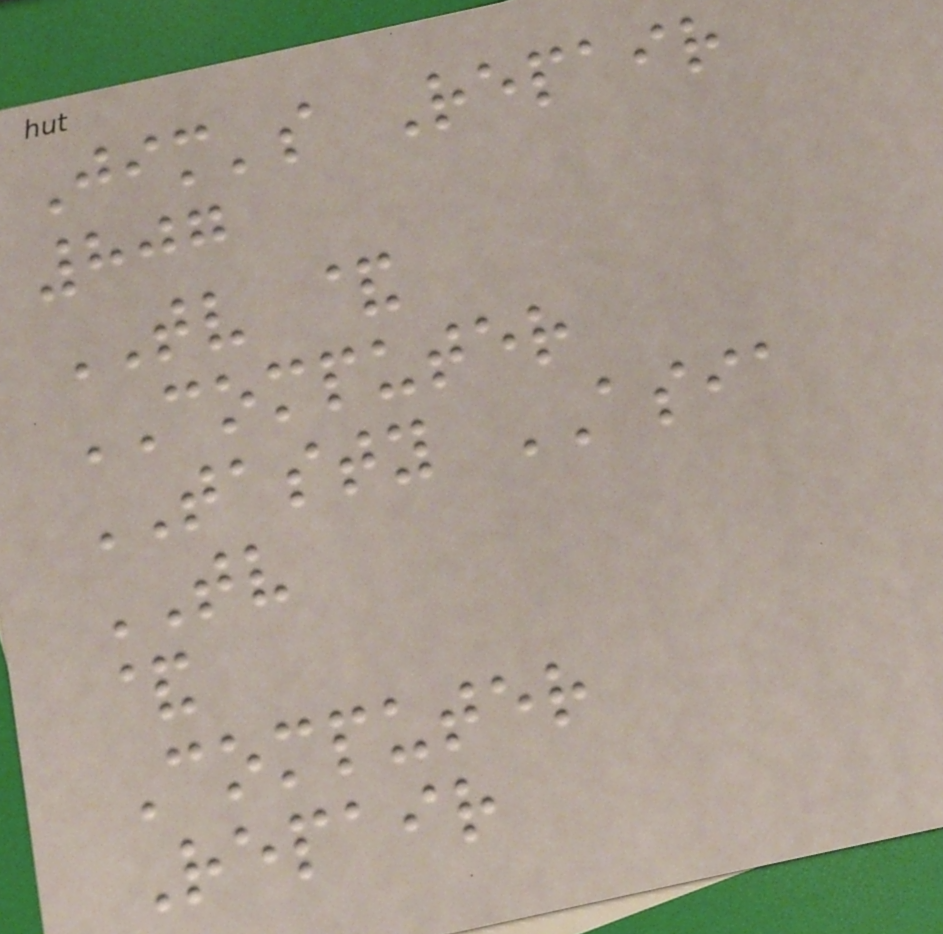Jim's Repair
807
TV &
COMPUTER
TASTY ASIA
TV
&
Computer
Repair
